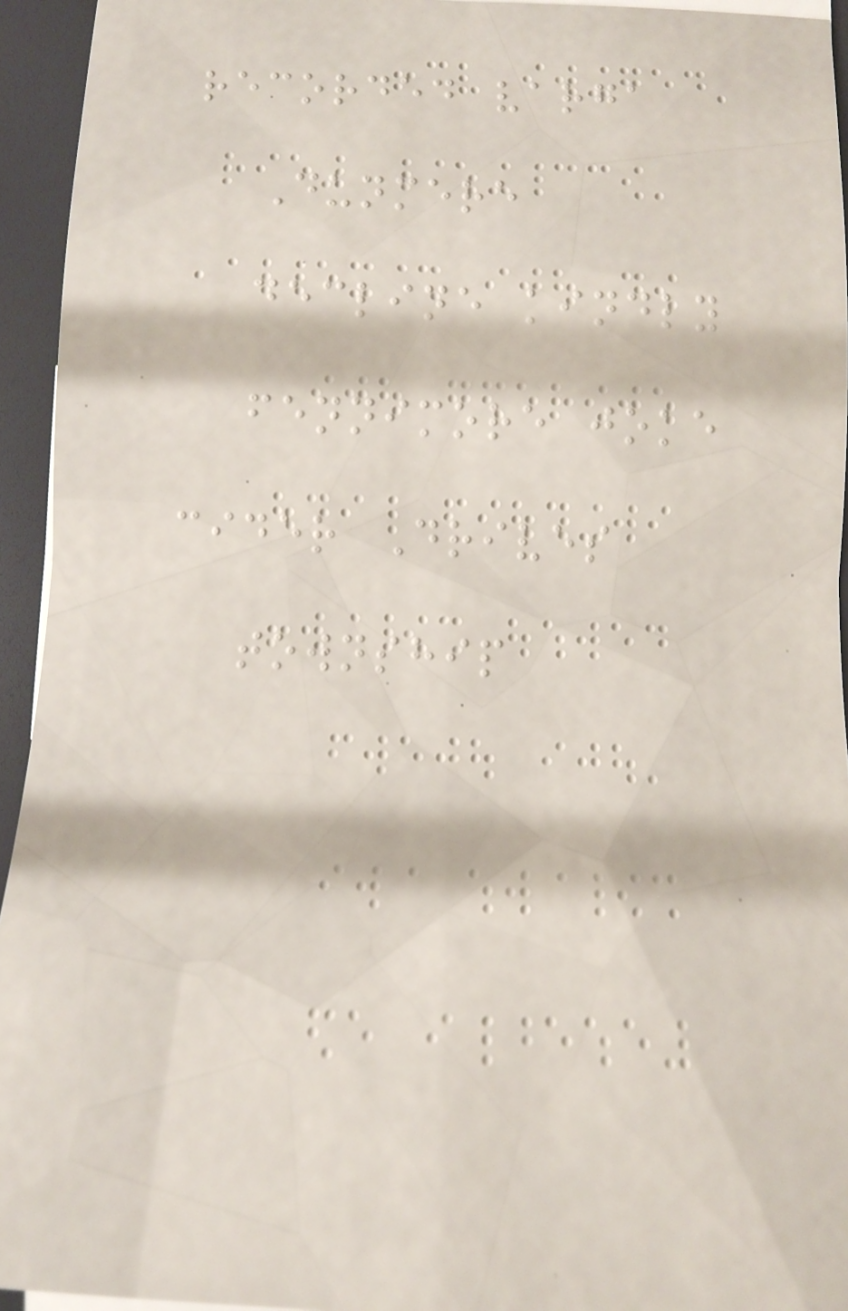recorded varga
Dunmere
decline kindly
fennimore joke
cider Drives
township
